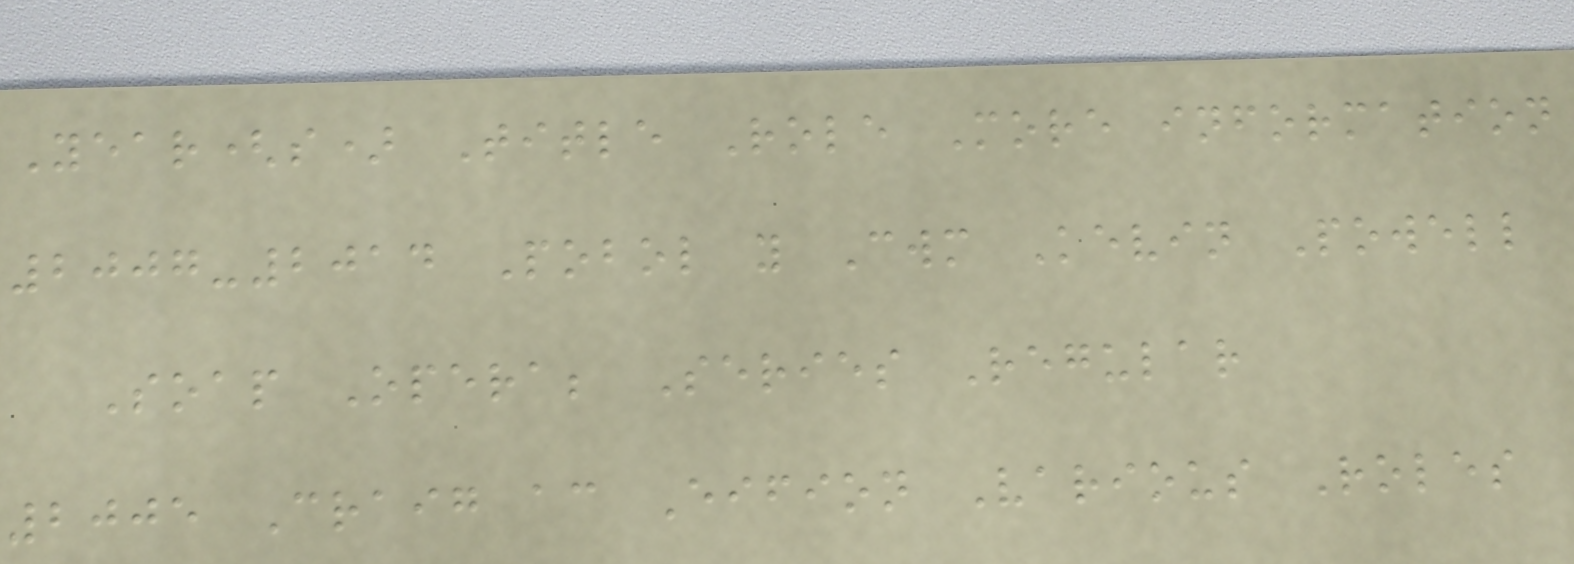Year(s) Title Role More information
2007-2014 Pobol y Cwm Kevin Powell
Soap Opera; Series Regular
2005 Craig ac Eifion Various Roles
